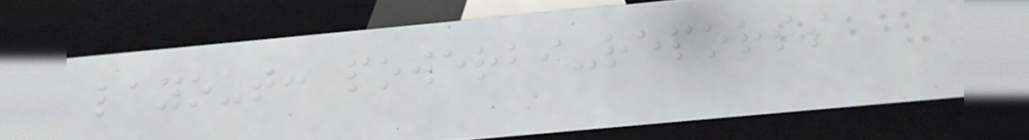layout: powerbi-reports
